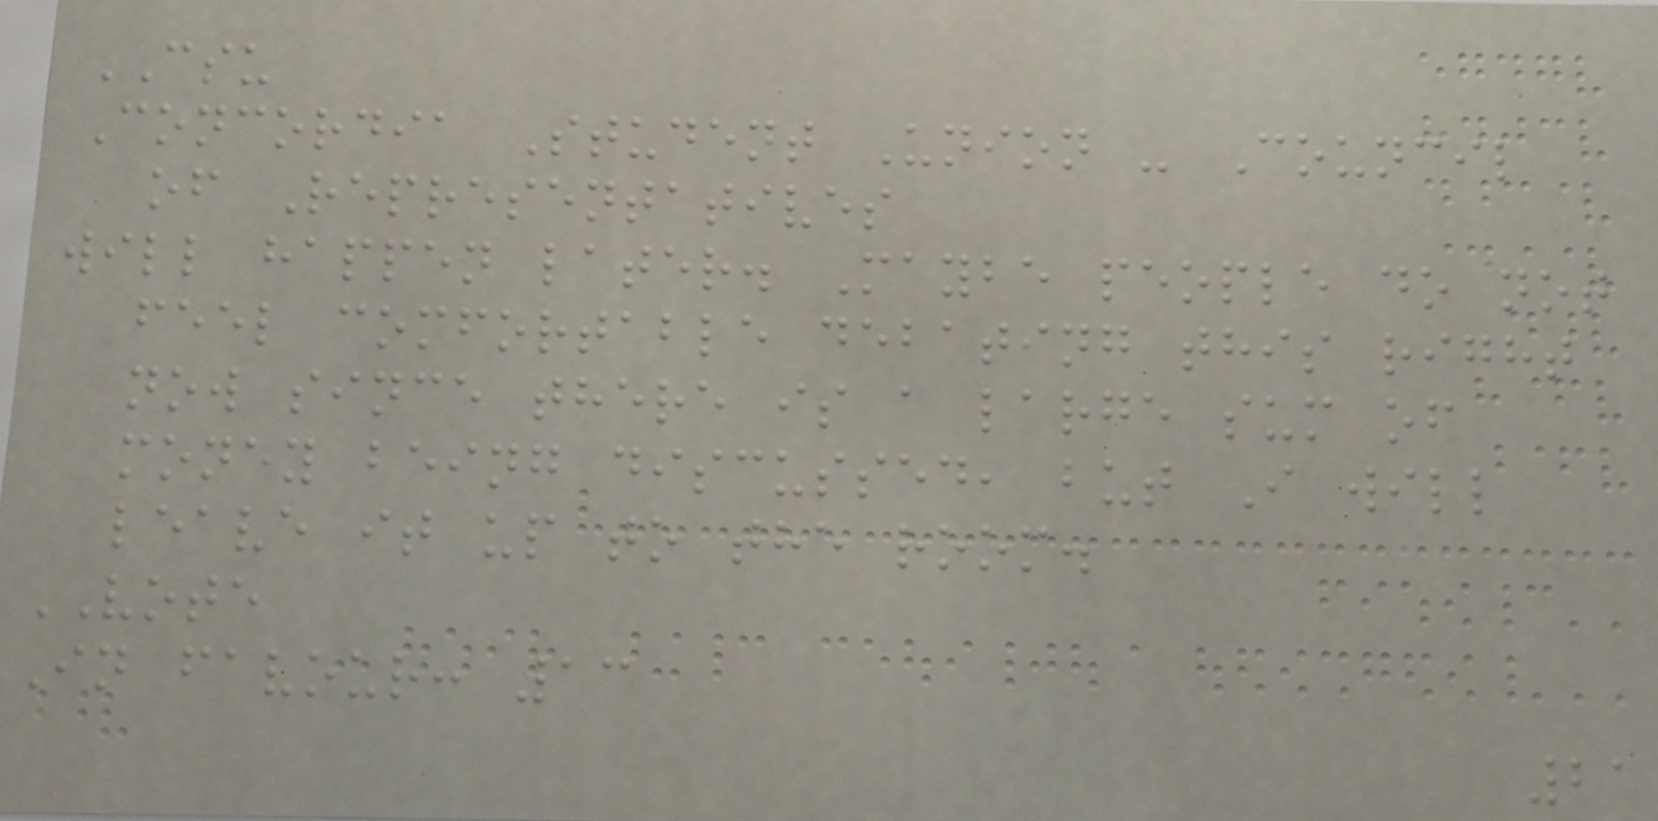CSU
Concordia Student Union - Council
of Representatives
will happen later. Maybe people do not
feel comfortable debating this right
now since there is a large sum of
money being discussed, but I will
leave it up to the room.
VOTE
In favour: 13
21
